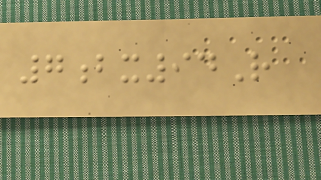7bx94R
